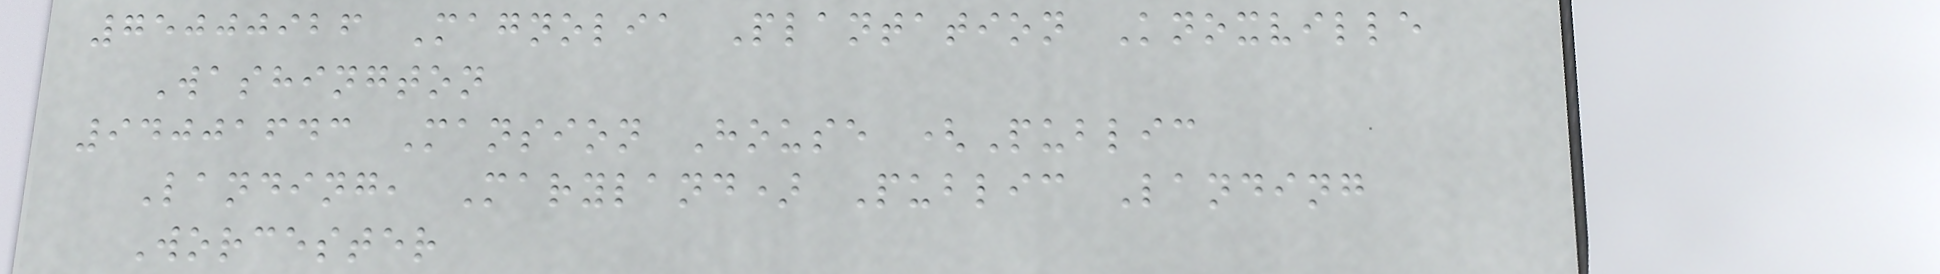75000926 Magnolia Plantation Knoxville
Washington
94001643 Mansion House (Public
Landing, Maryland) Public Landing
Worcester
